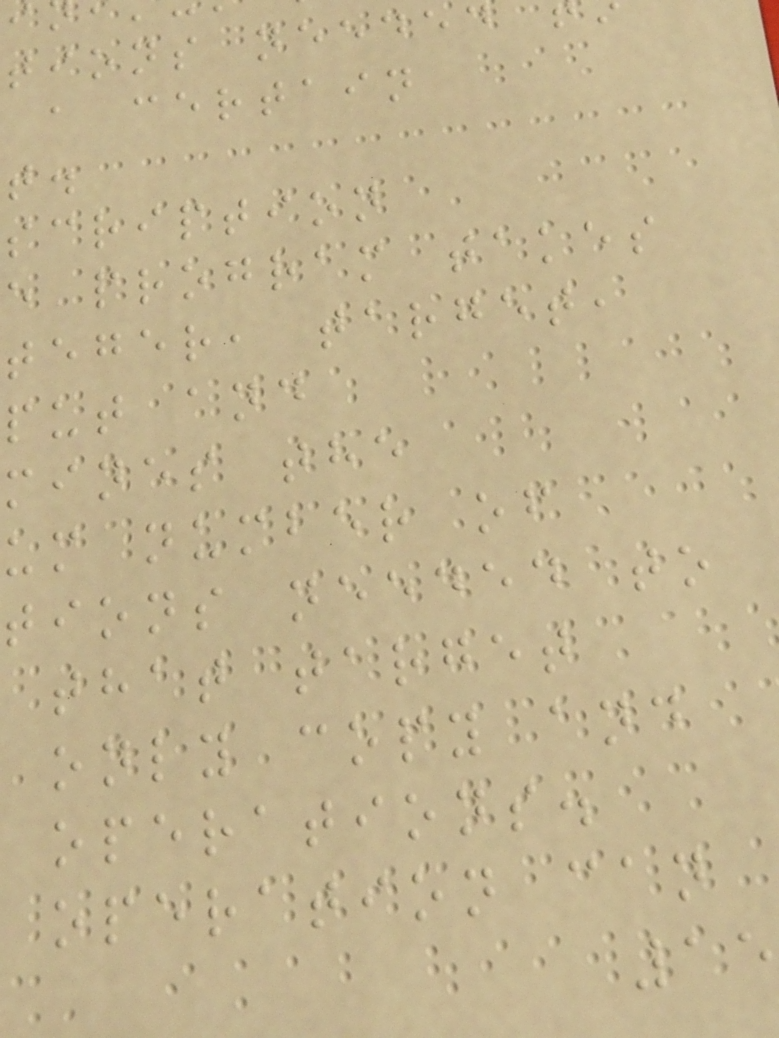tions needed
a certain
scription
e program takes
teger, target,
put and
mines the
um number of
tions needed to
that target
only copy and
operations.
operation can
